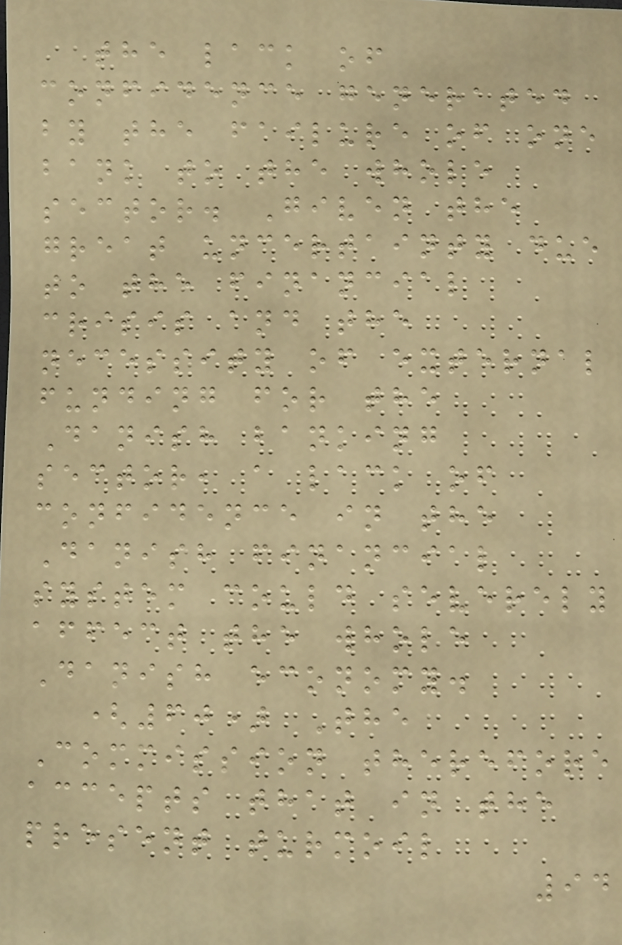the lack of
confidence generated
by the failure of one
bank to the whole
sector. Given the
great uncertainty due
to the financial
crisis and the
necessity of external
funding for the
Danish banking
sector, a lack of
confidence in the
Danish financial
system could severely
affect the whole
Danish economy.
(60) The
Commission therefore
accepts that in the
present turmoil
94
